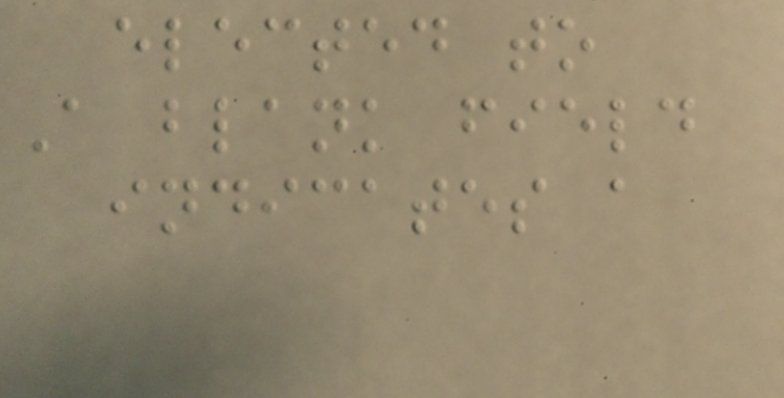elected to
A blank field
indicates a
